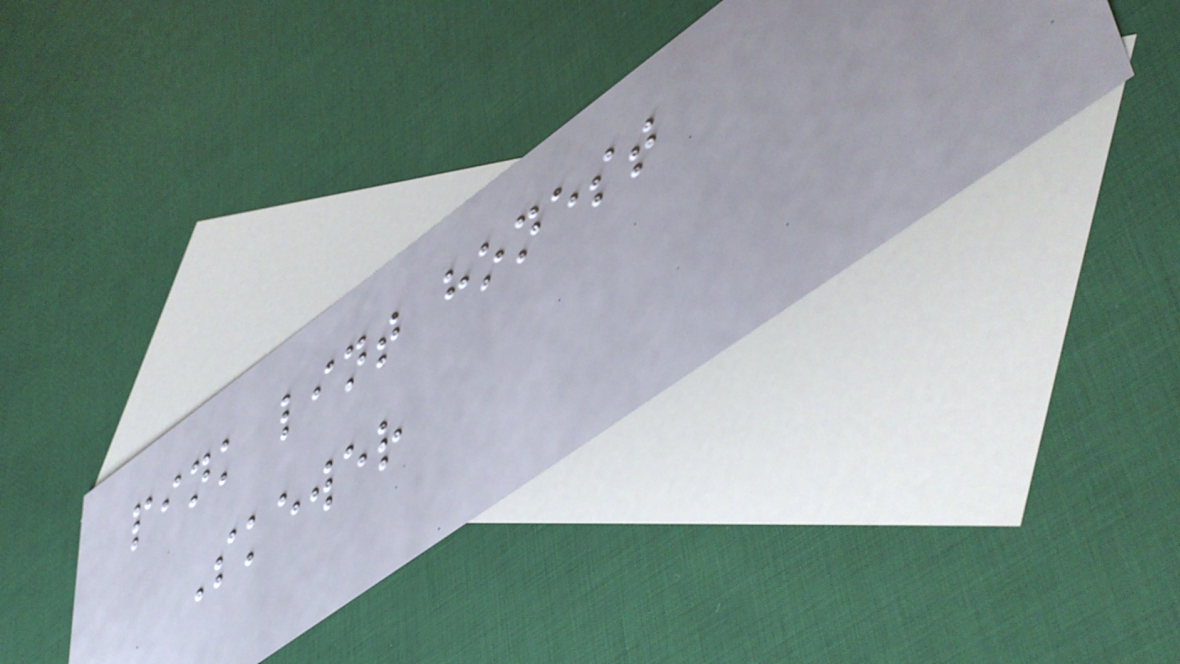pink lint honest
Skewer
